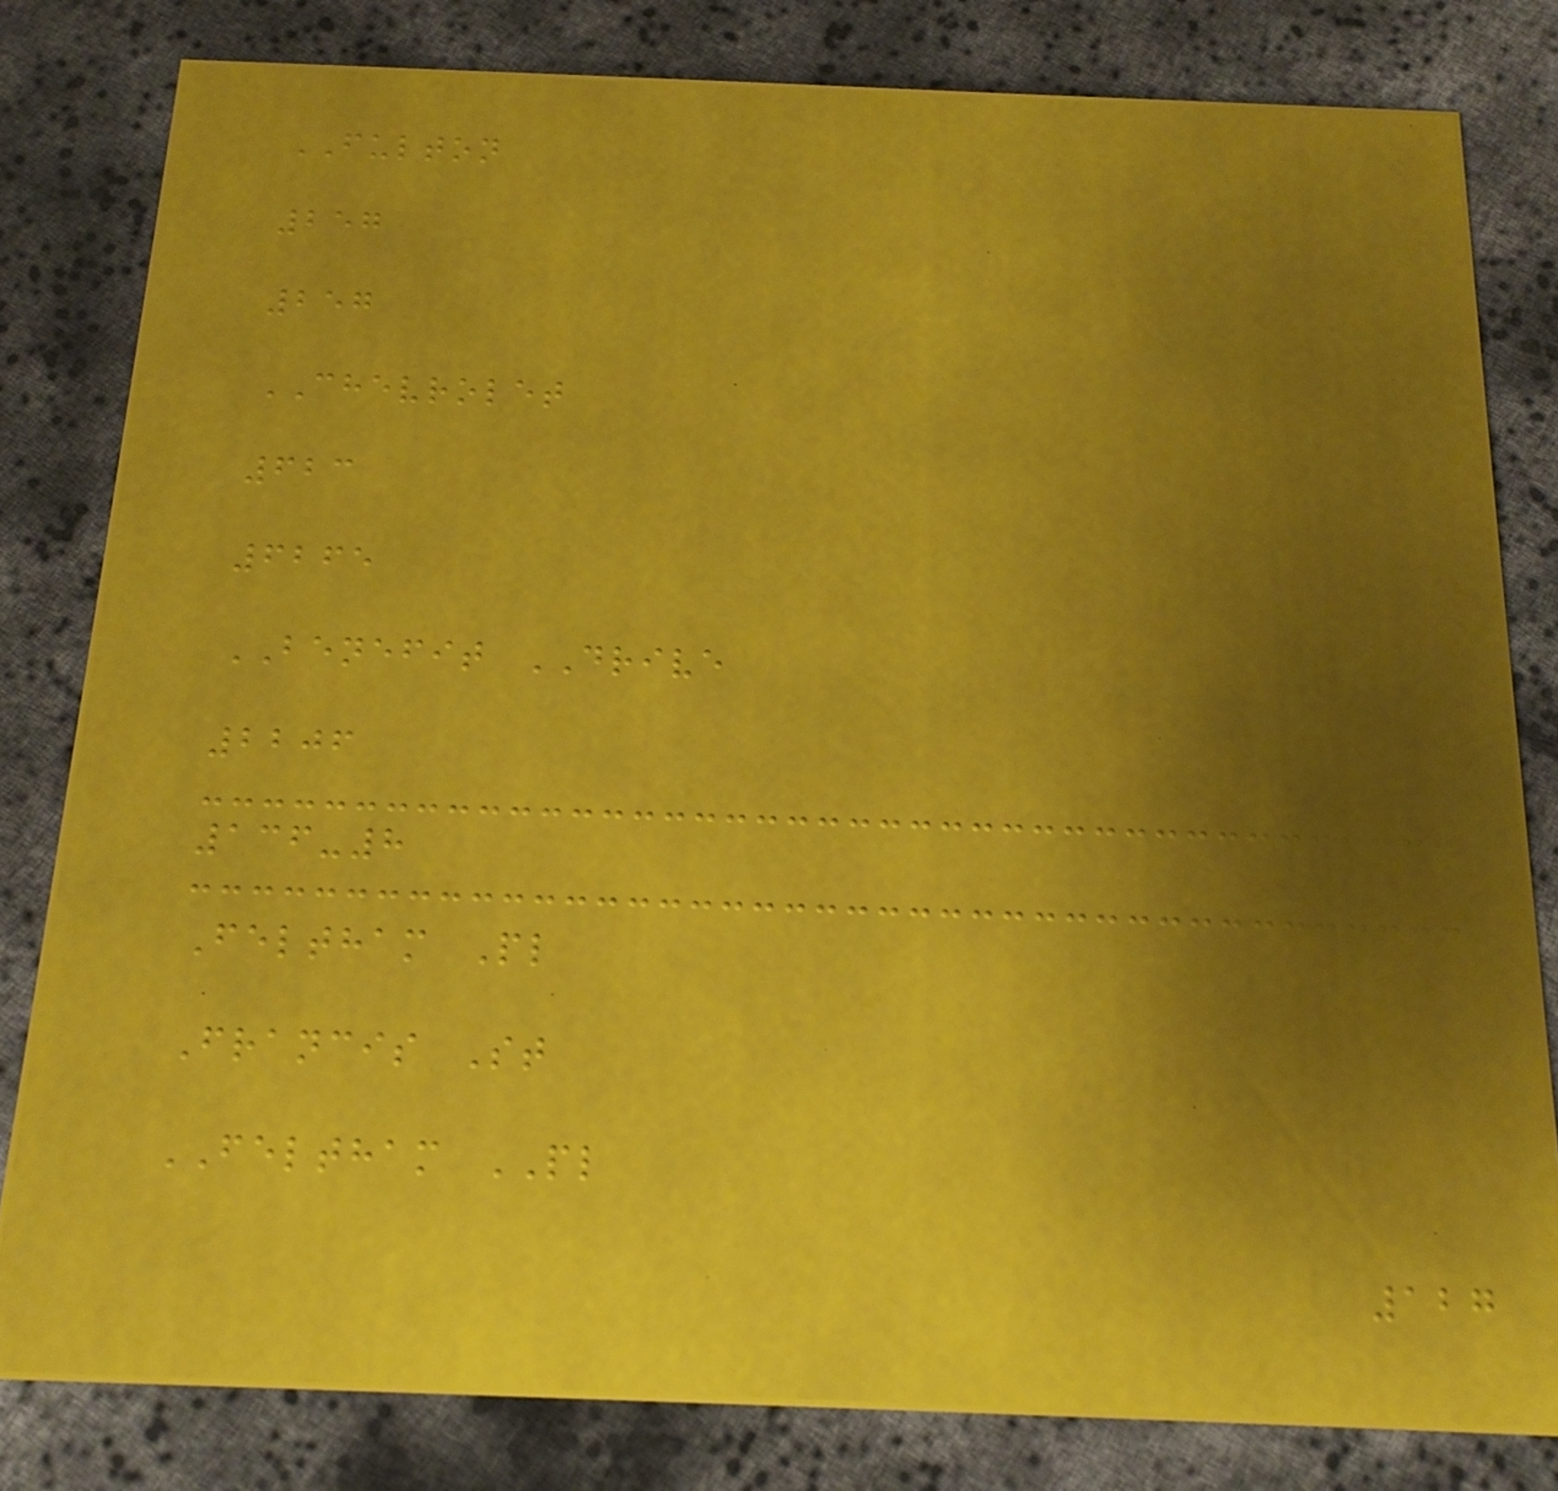FULTON
257
257
CHEVROLET
623
6265
BENEFIT DRIVE
2206
136-8
Feltham Pl
Francis St
FELTHAM PL
127
